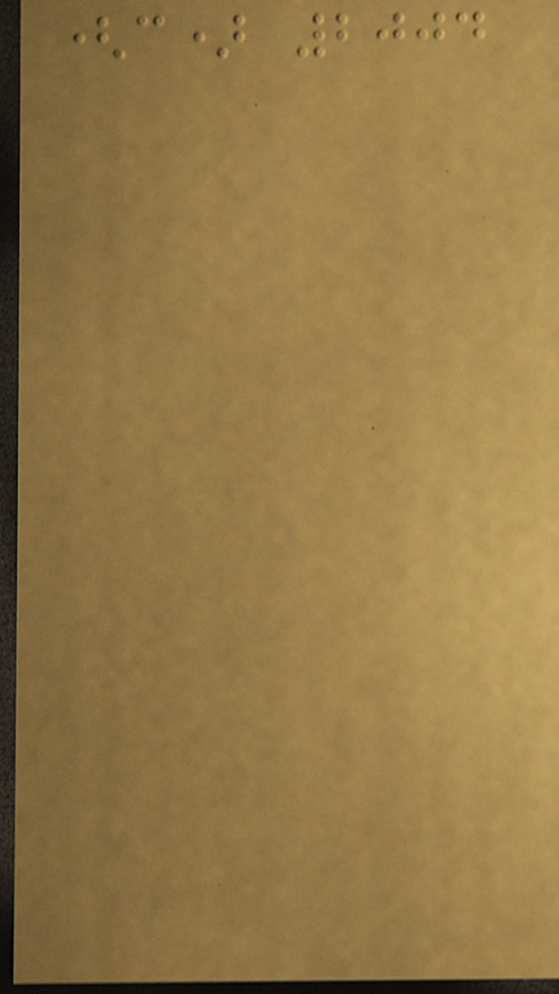(c) 2004
